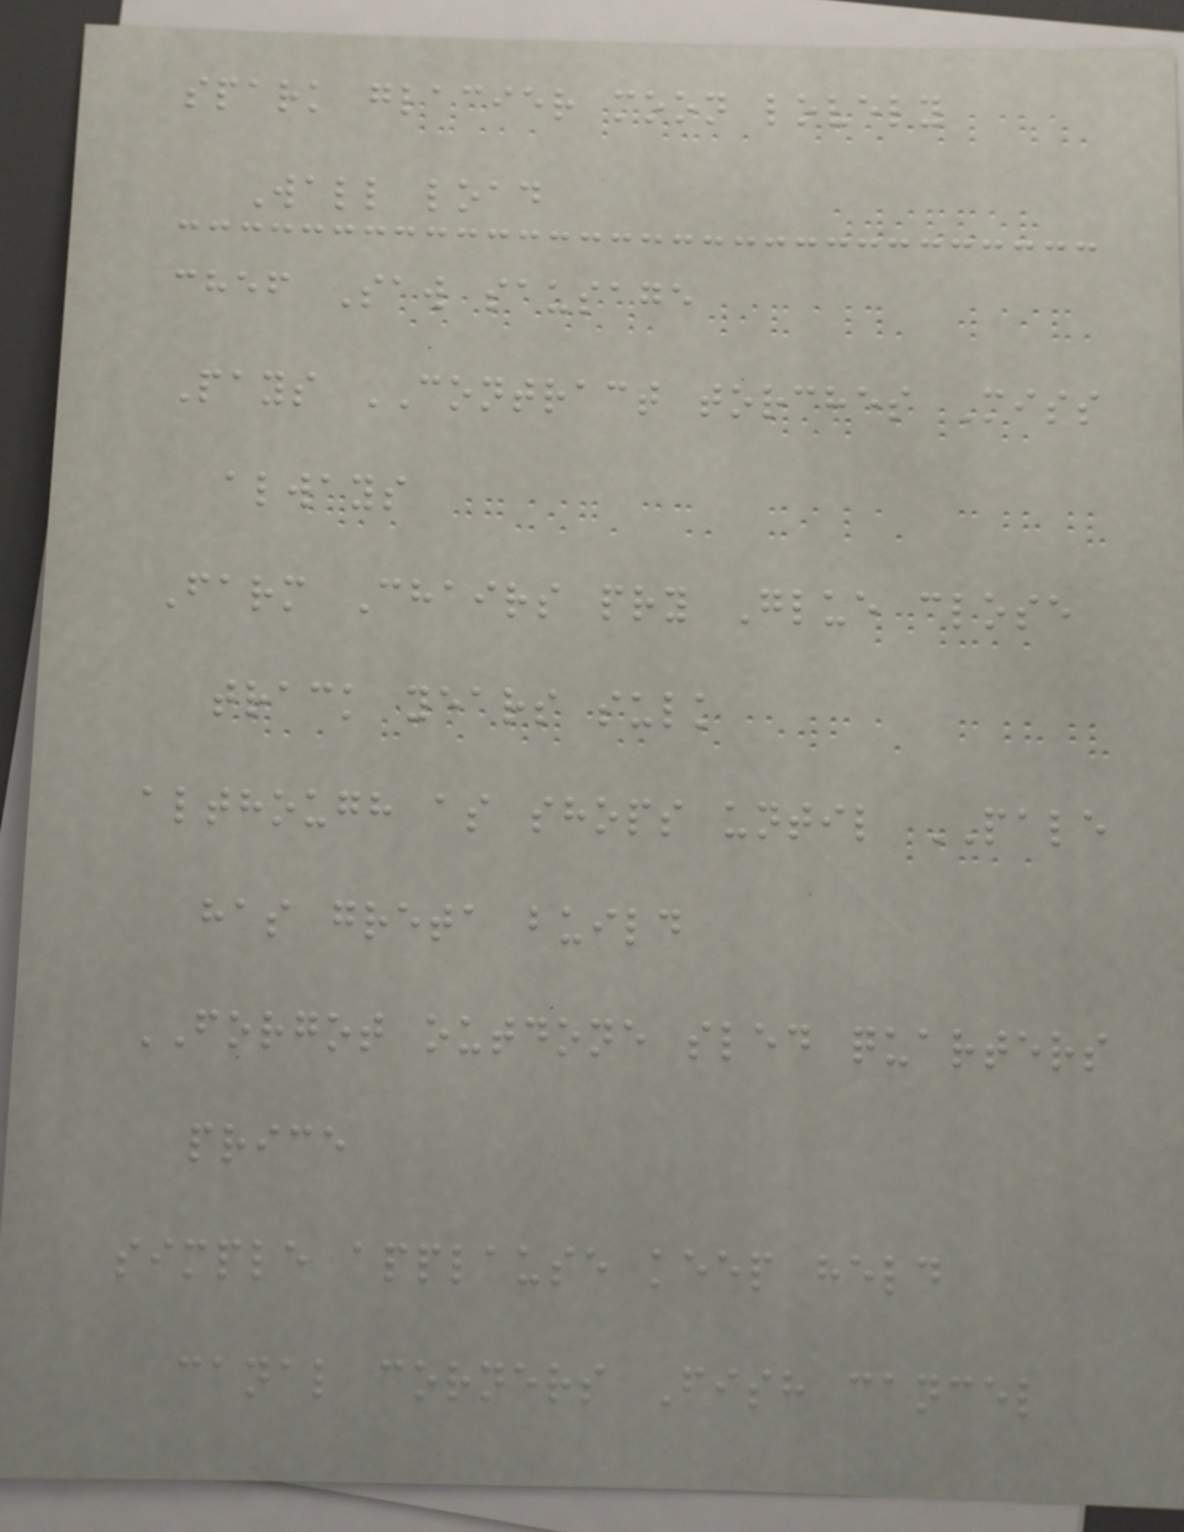spark glacier moon lovely
Wall load
chef Saw sausage
Pays CONTRACT torches Miss
always
Farm Chairs pry Glue close
track years sulk
although as shops until PALE
has greta build
FORGOT outdone sled quarters
price
simple applause keep held
canal corners Fish cancel
